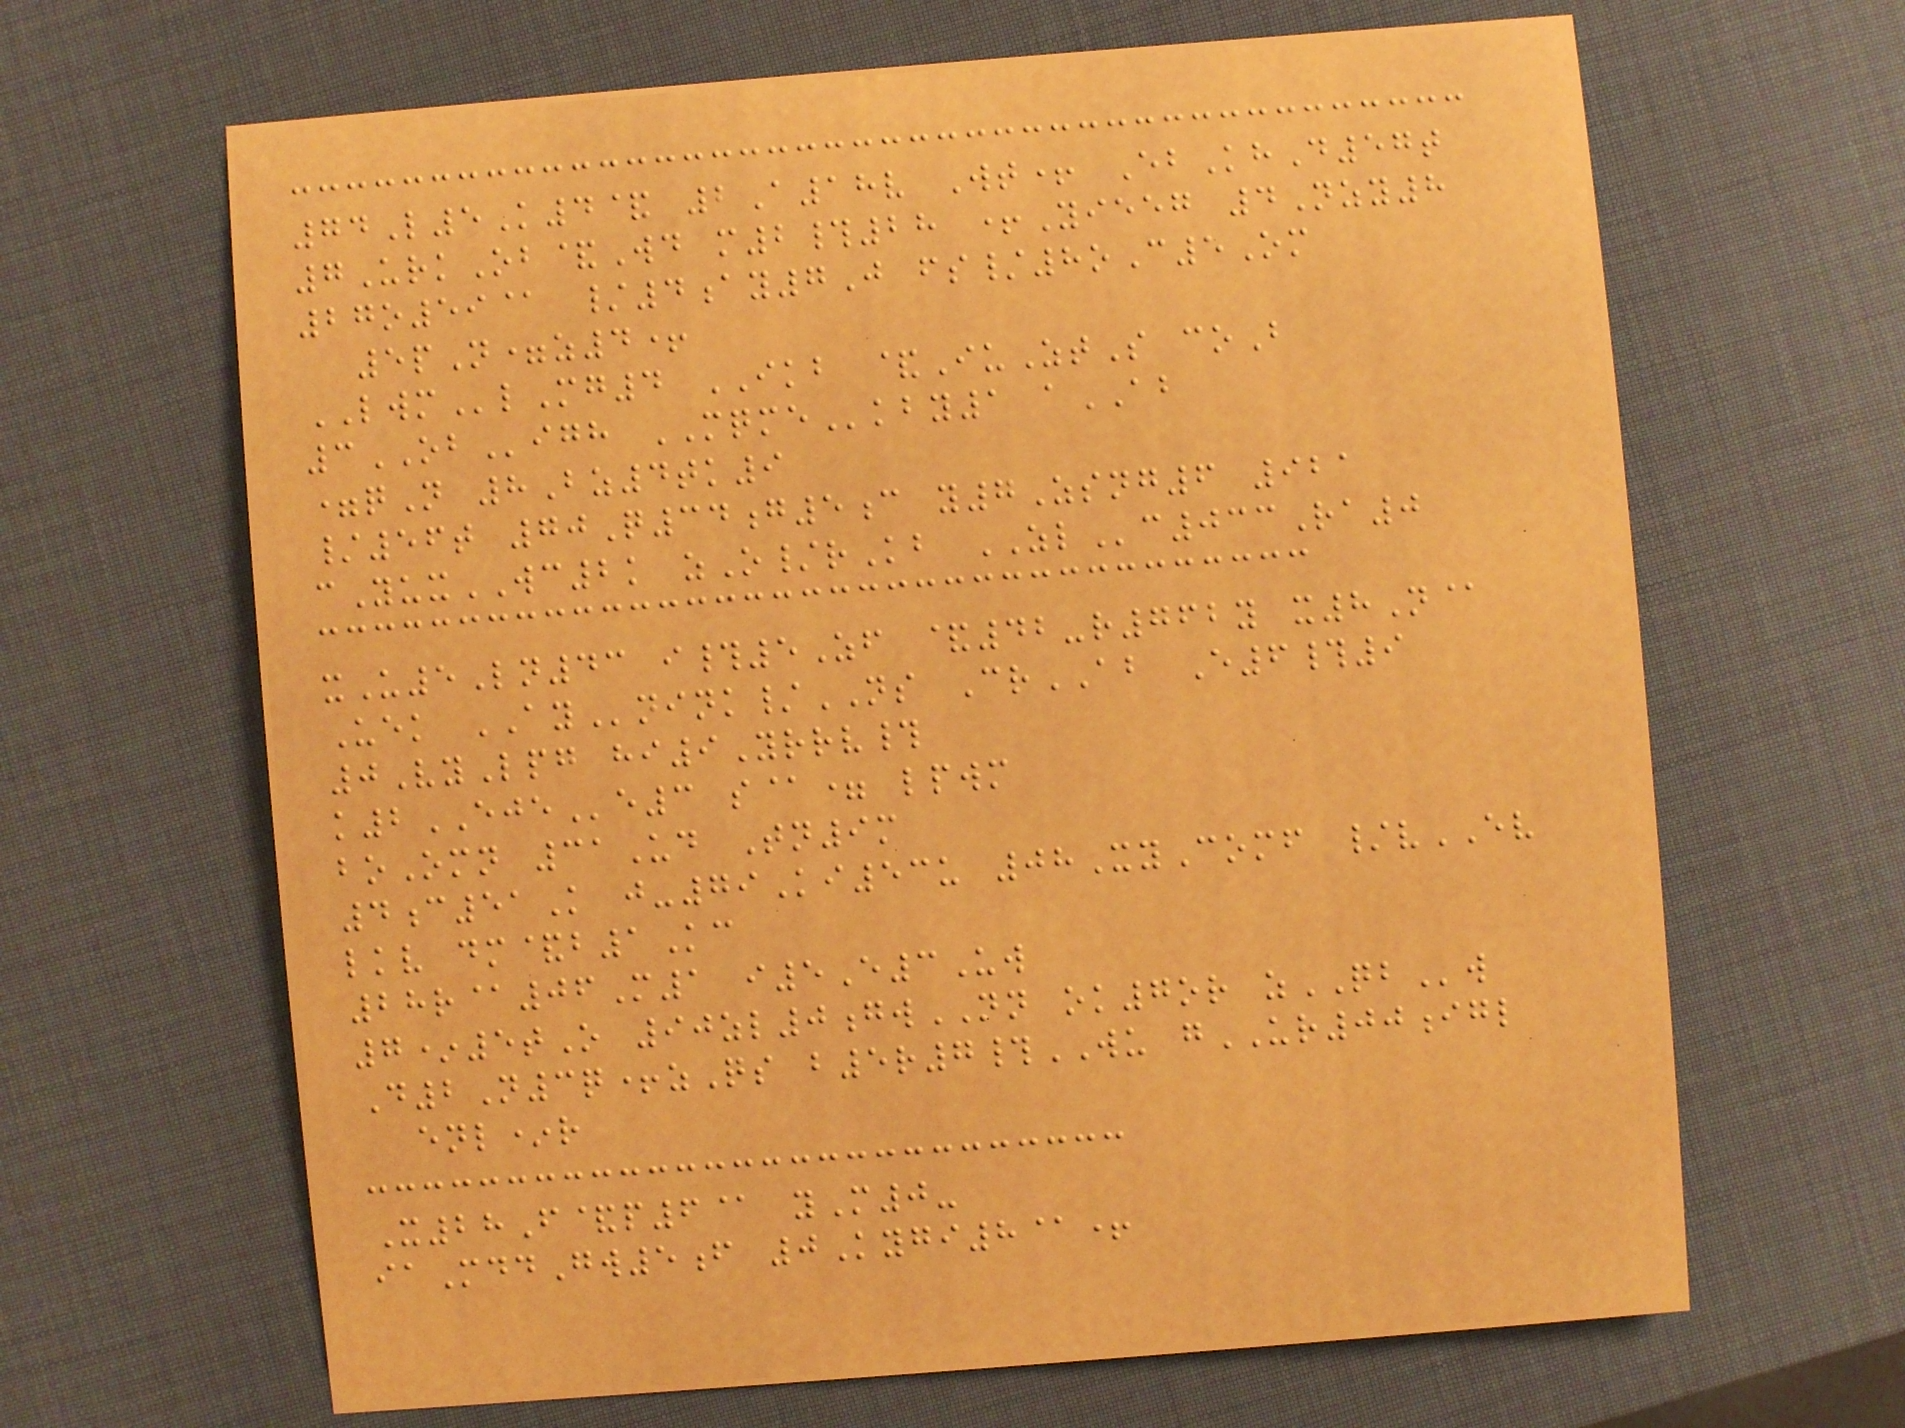74L5K4& 2A18v Wt+ EbKhD57t
7UrkOb&Wd m2#28 +Yieeg 4Nzy8
27o59@ /4ay7J fs/8oC5Om
5pN=z4+
LWMlMg4 IKB &IuZtS coB
3OBigh MQMEkby1 aAB
=qN 8Bz4tk9
/56t 70Q34g5c y7Zsng6 921
cYuxWC2k zO/rKb ZLc033Ra0
xU5Ln43 i#5Zf &42-r762y x8N@
Uek AYnink/NS CrAB E6#9
0VyLpg hi9Yrrv#
k2EJEe3 s@= lpwm
boOmn 31Ud Tn9m
4c51K j-79Ki53u 08XyComf /vEV
lkv dm&b1Kc
28r@06M1 i5E3Uw
7*5tO 90zl0gwNN ok7or zQBw
D2N3q+zQs b5r7#WU gUR00igl
enl*r
X28F&p6@ yM0-
iaMddGw5f 0Kygi8@+
